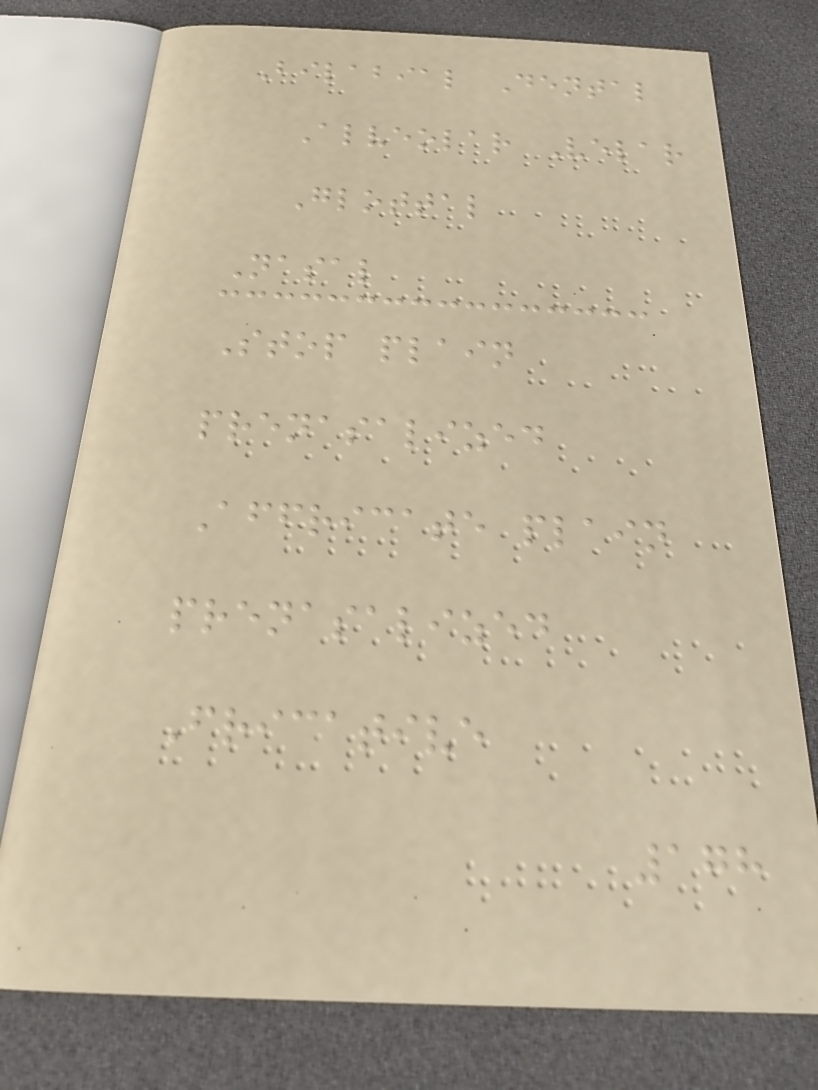Bilabial Dental
Alveolar Velar
Glottal
Nasal
Stop plain
prenasalized
Affricate plain
prenasalized
Fricative
178
